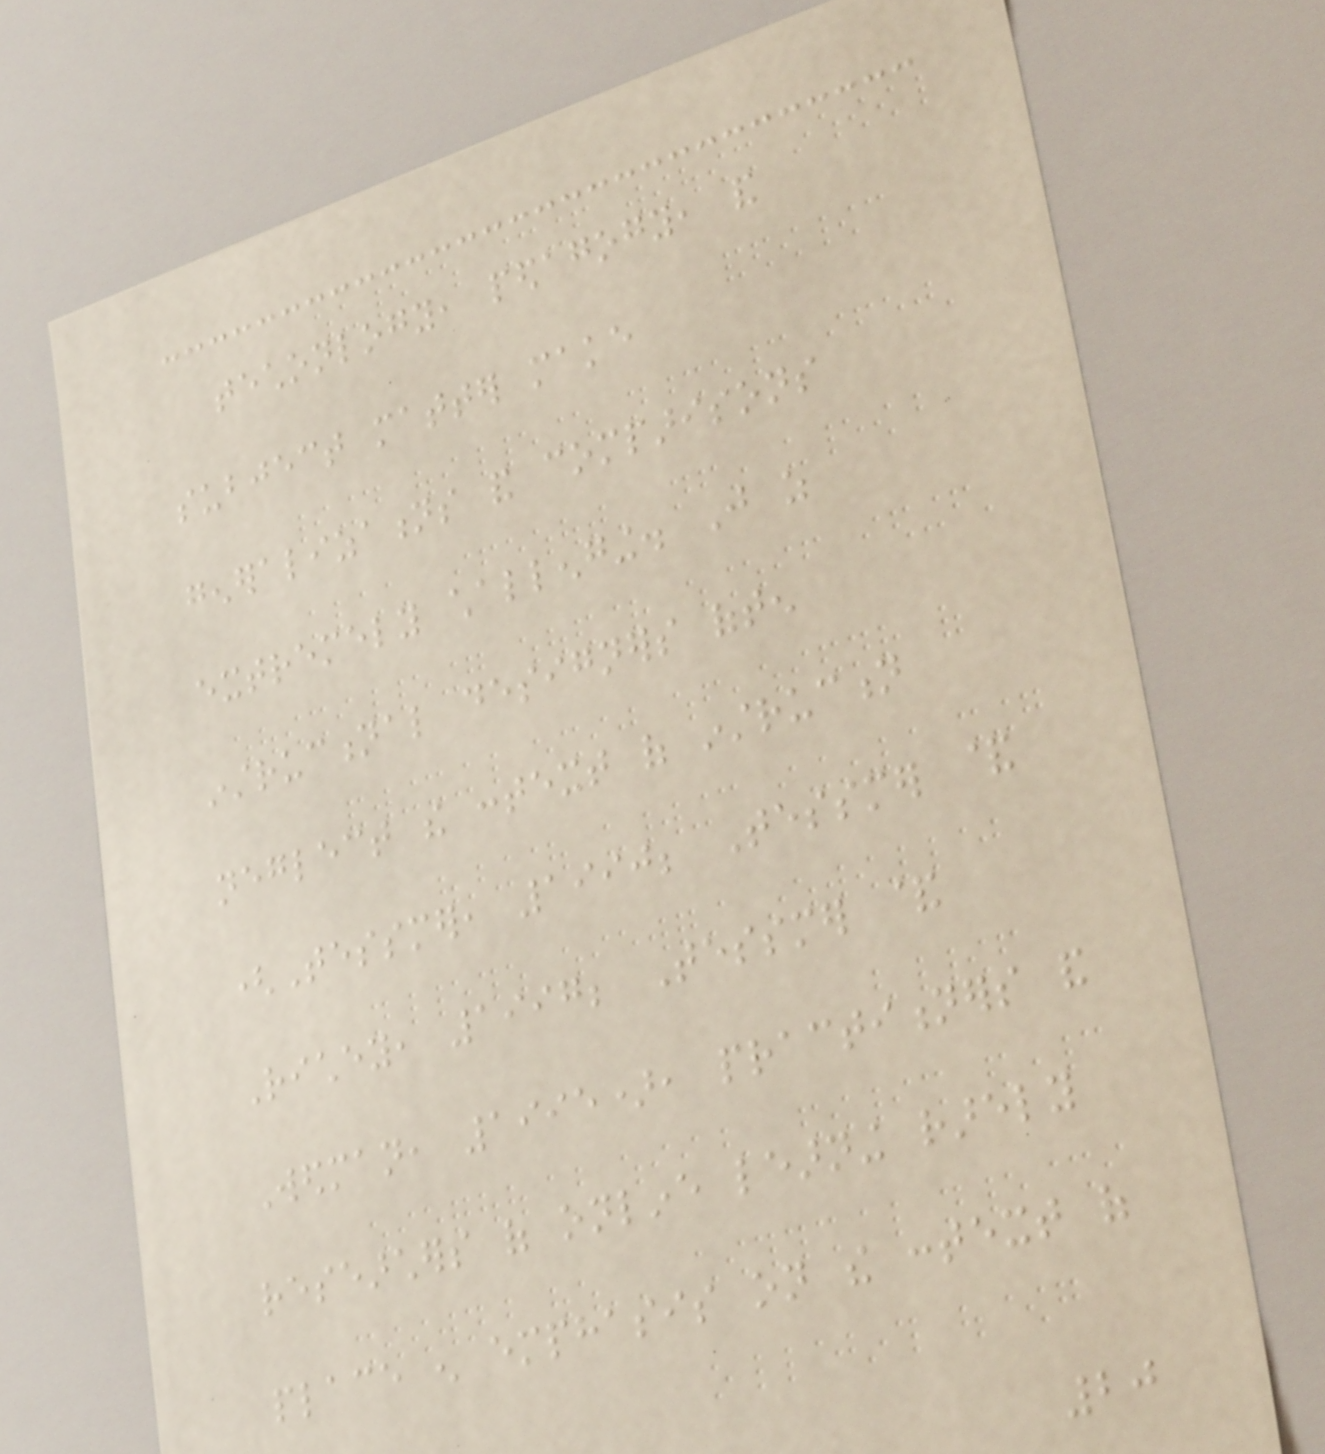techonlogy, pedagogy, and
subject matter make
generalizations and comparisons
extremely challenging. Just as
instructional designers often
neglect the context of instruction
(Tessmer, 1990; Tessmer &
Richey, 1997; Tessmer &
Wedman, 1995), practitioners and
researchers of online learning rarely
place enough emphasis on the context of
20
